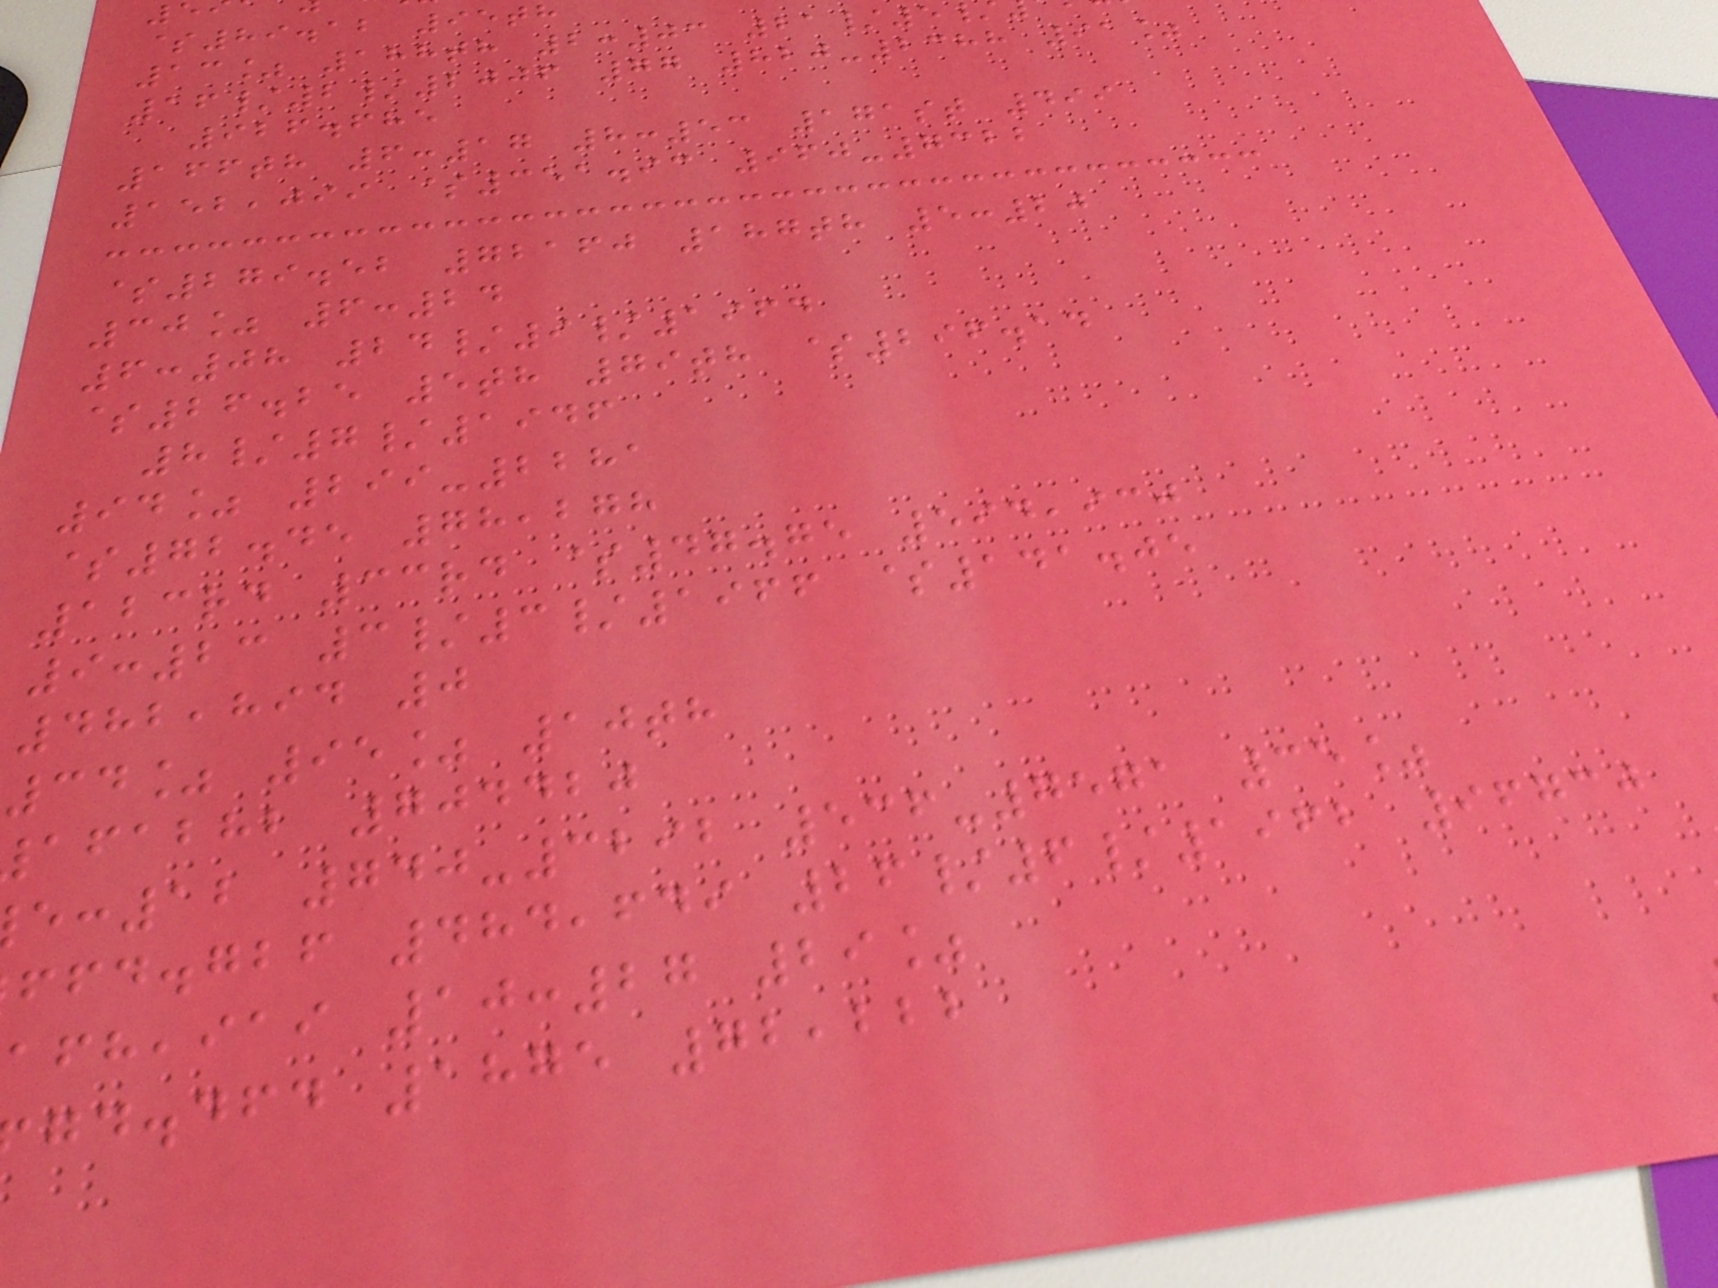$89.12 95th
13% 188th 2:03 21/5
16/2/2006 77 820-2388 91%
926.685
166th 6:17 8:53 171st 499
152,099 $351.93 960-7322
$279.52 72160 187th 5:20
30% 6:24
6:08 24/9/1964
$26.25 5th 79th $296.14
8/7/1946
94% 299-2281
$72.45 78,278
123rd 33rd $47.75 594,930
9:23 3/3/1966 $141.05
482,894 0
34% 95% 10th
afabhb 704420
:12 740-3292 536-7571 35%
ffd.gbf 484,649 26/6/1962 96730
,iai 10:27 29%
gd.dfd 1875 72,222
